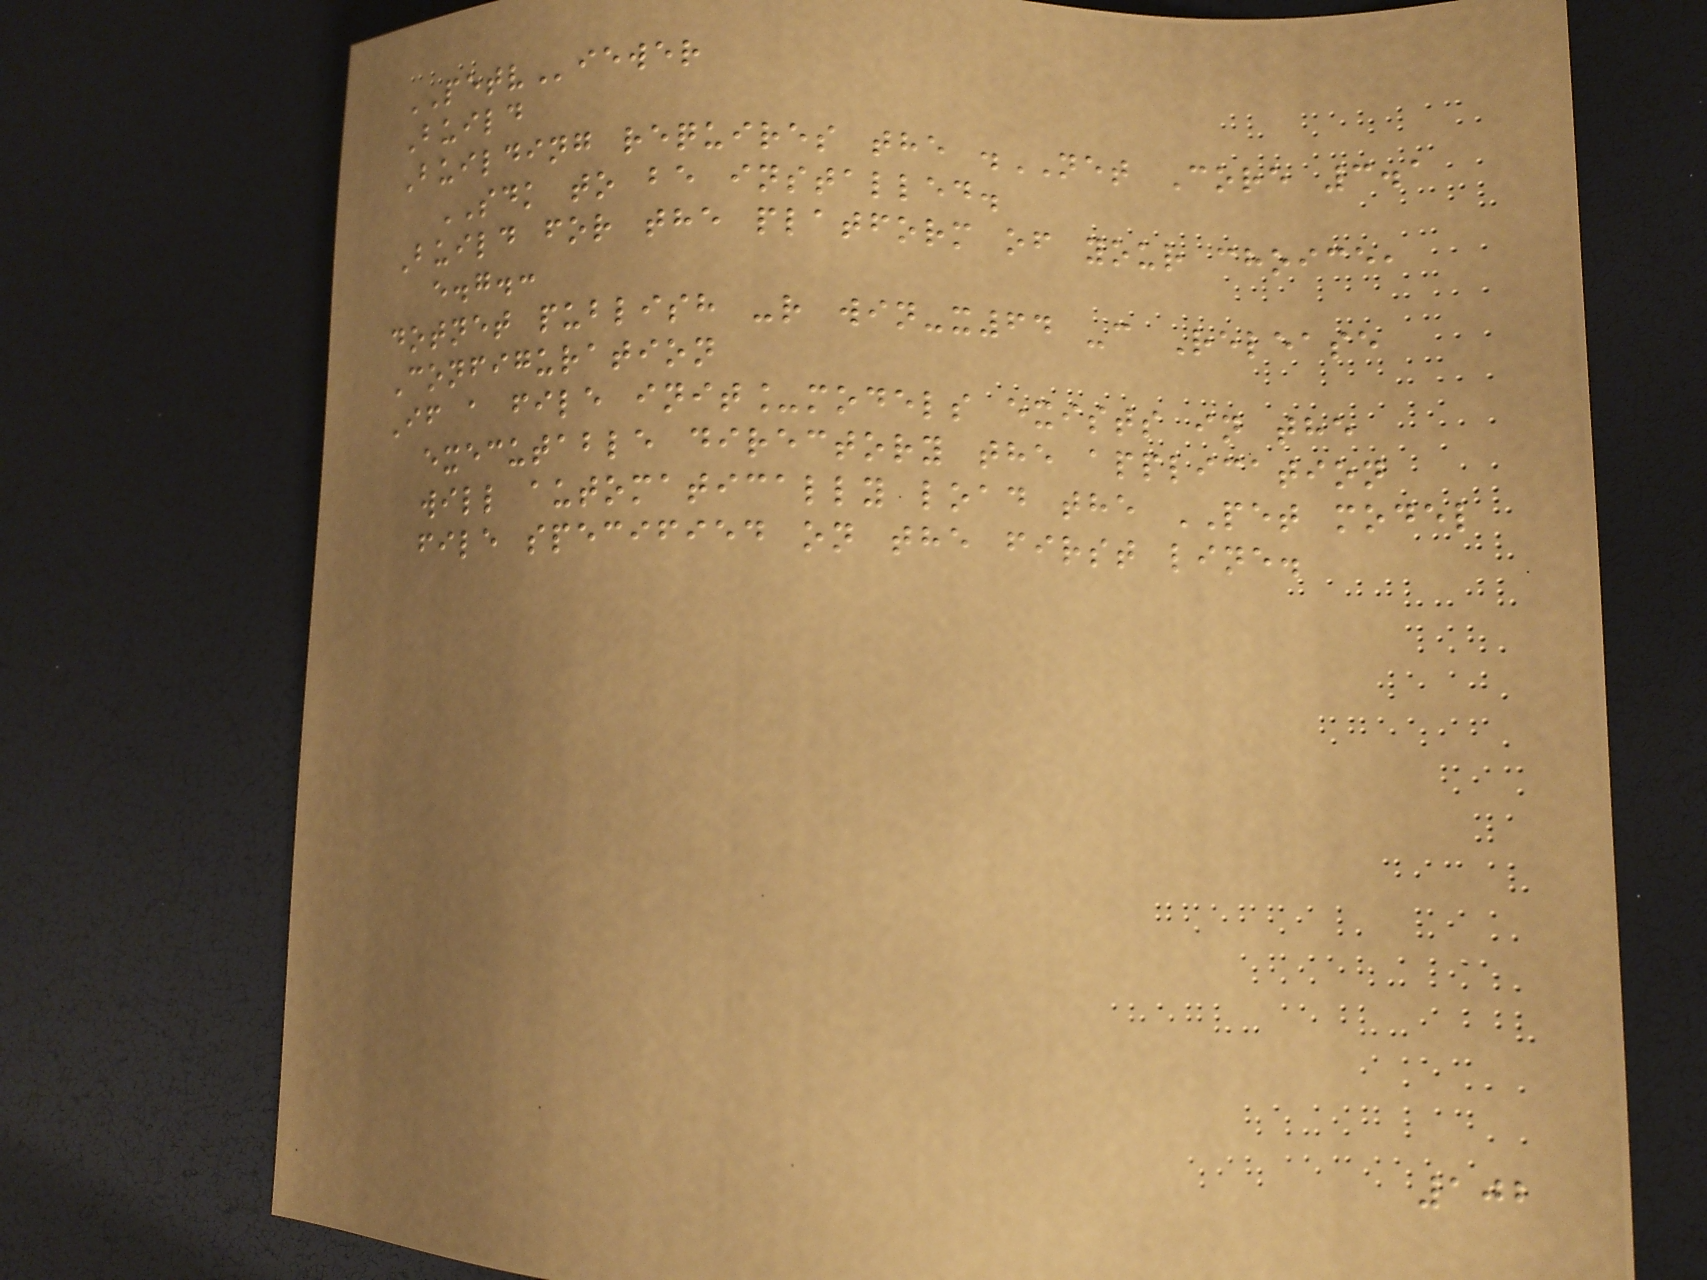PETViewer
Build
Building requires the .NET Core 3.1
SDK to be installed.
Build for the platform of your choice,
e.g.:
dotnet publish -r win-x64 -c Release
Configuration
If a file init_models exists in the
executable directory the application
will automatically load the PET model
file specified on the first line.
102
